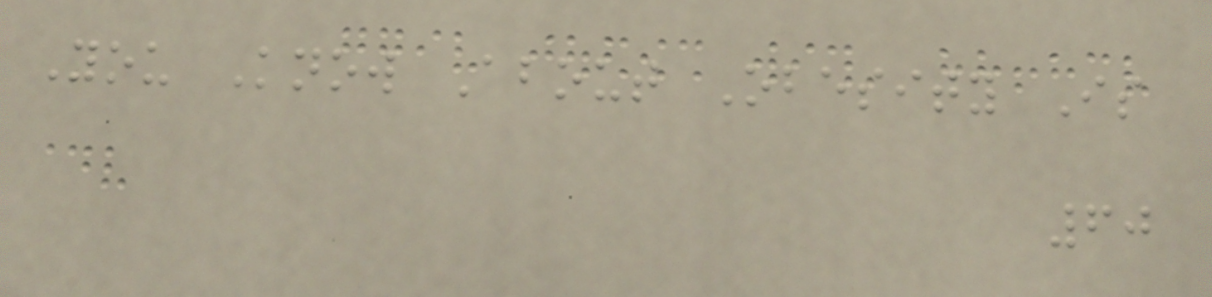You Know About Obesity Is
60
